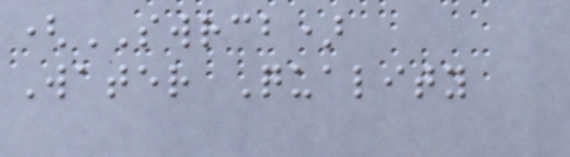(SWRCB)
Water Quality
